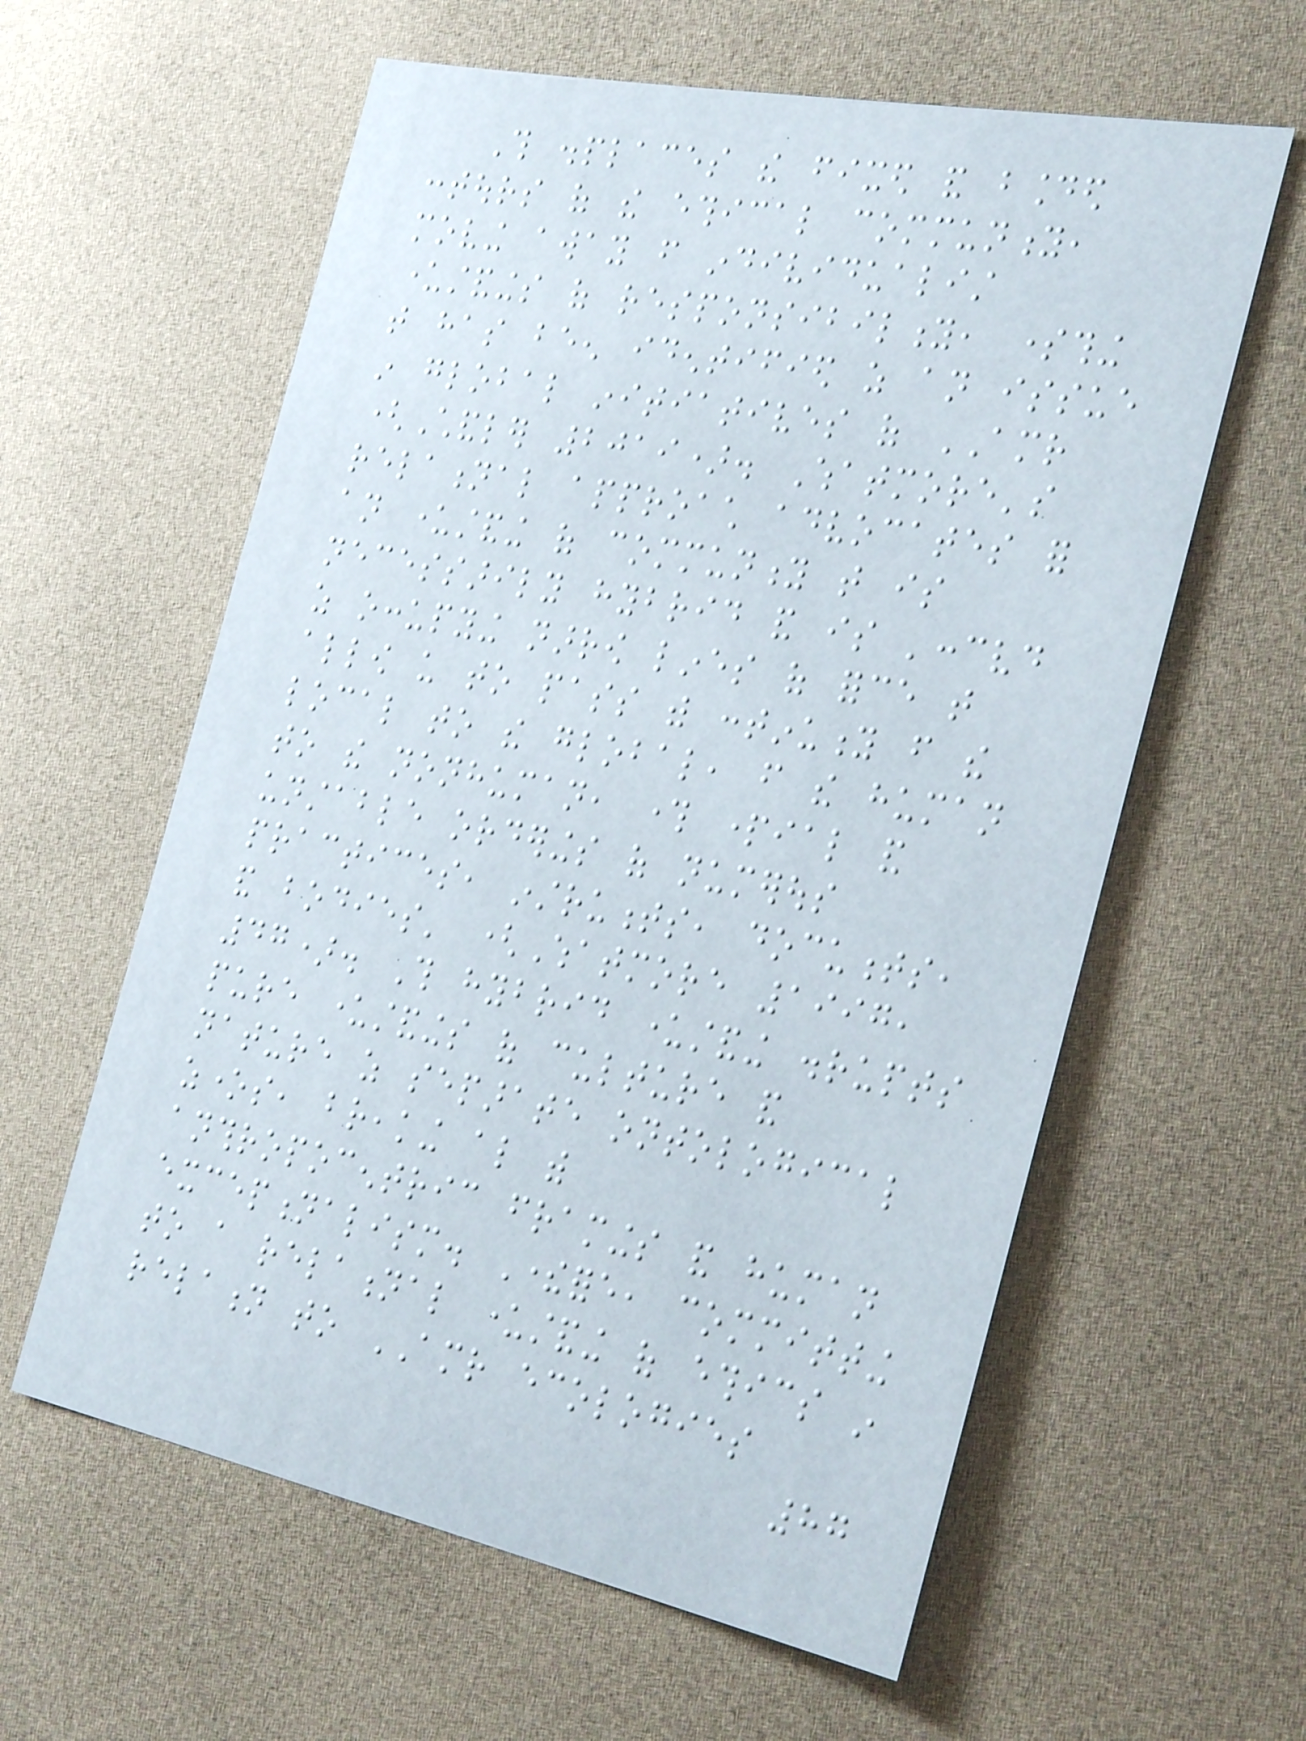This displaces the fixed and bounded
contours of the ethical community,
moving away from individualist
understandings of responsibility, something
that has been identified as an issue
in global initiatives of AMR
(Chandler 2019). Whatmore's
relational approach advocates for
an understanding of community that is
necessarily hybrid and is 'conceived
as occupying narrow lines of force that
allow us to pass with continuity from the
local to the global, from the human
to the nonhuman, through partial and
unstable orderings of numerous
practices, instruments, documents,
and bodies' (Whatmore 1997,
47). This hybrid understanding disrupts
pure understandings of culture and
nature as separate ontological
zones, breaking also with
anthropocentric framings and human
exceptionalism. Therefore, committing
to a relational understanding of ethics in
relation to AMR ecologies
87
